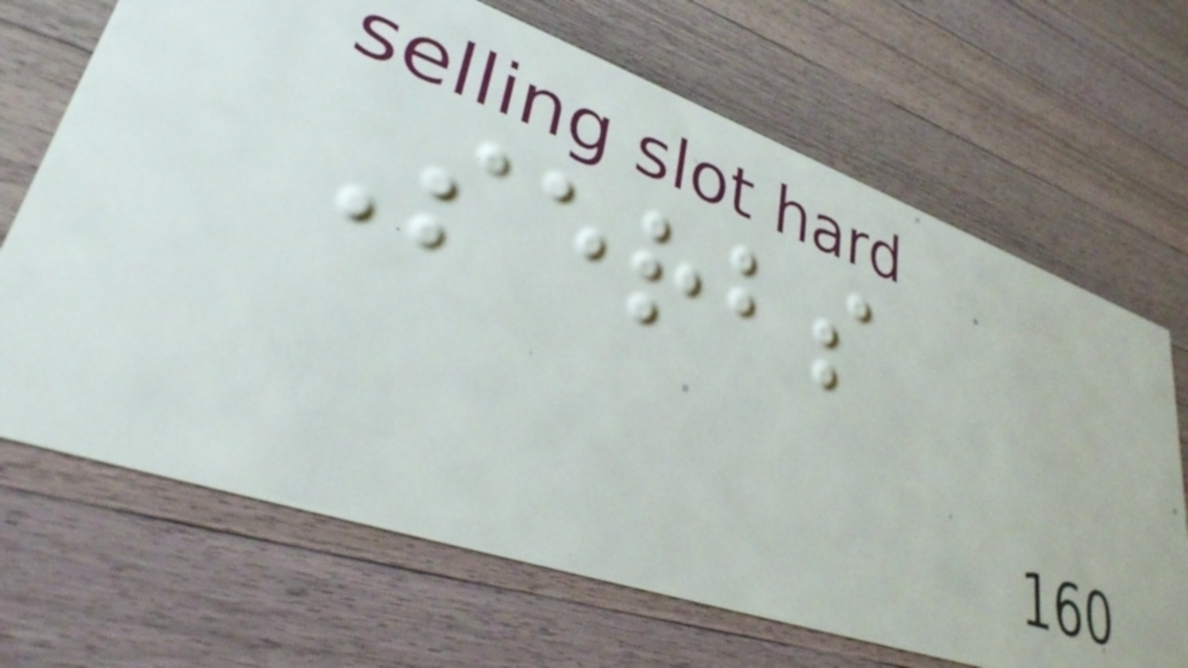Serbs
